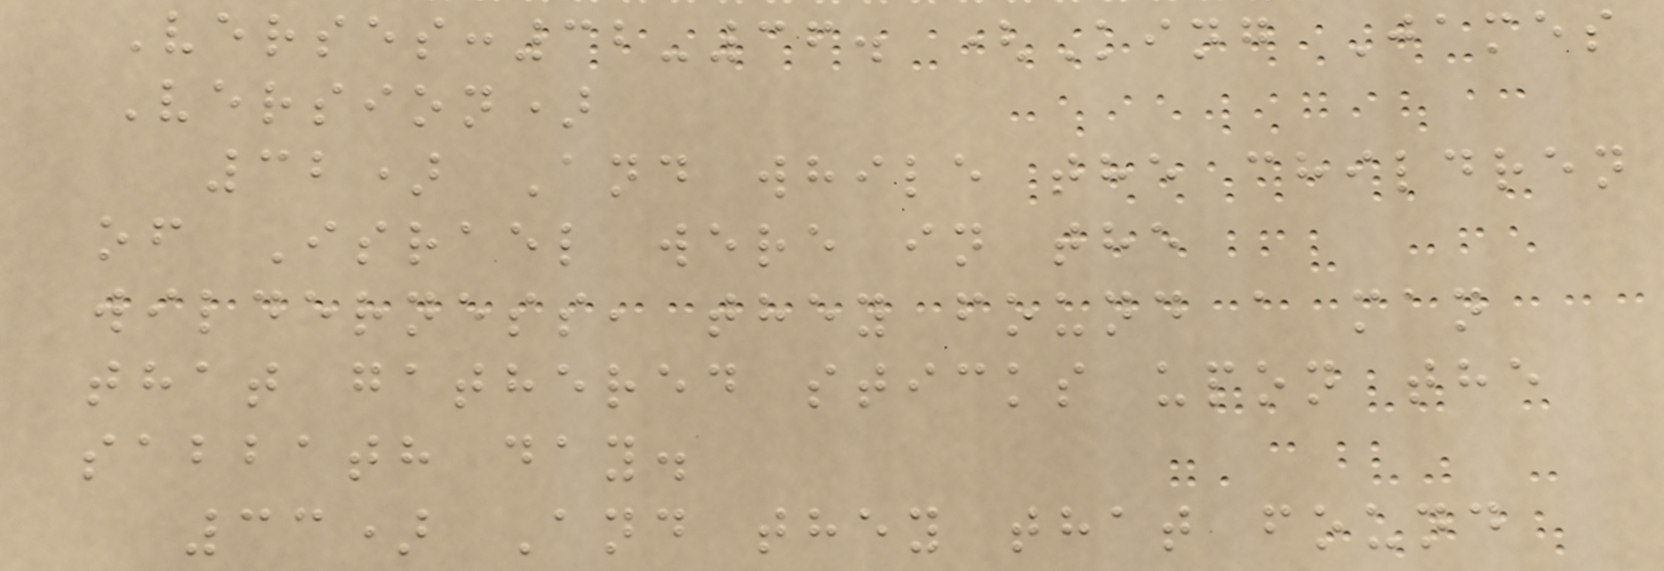Verses:32-36. (King James
Version)
32) And while the children
of Israel were in the
wilderness, they found a man
that gathered sticks upon the
sabbath day.
33) And they that found
